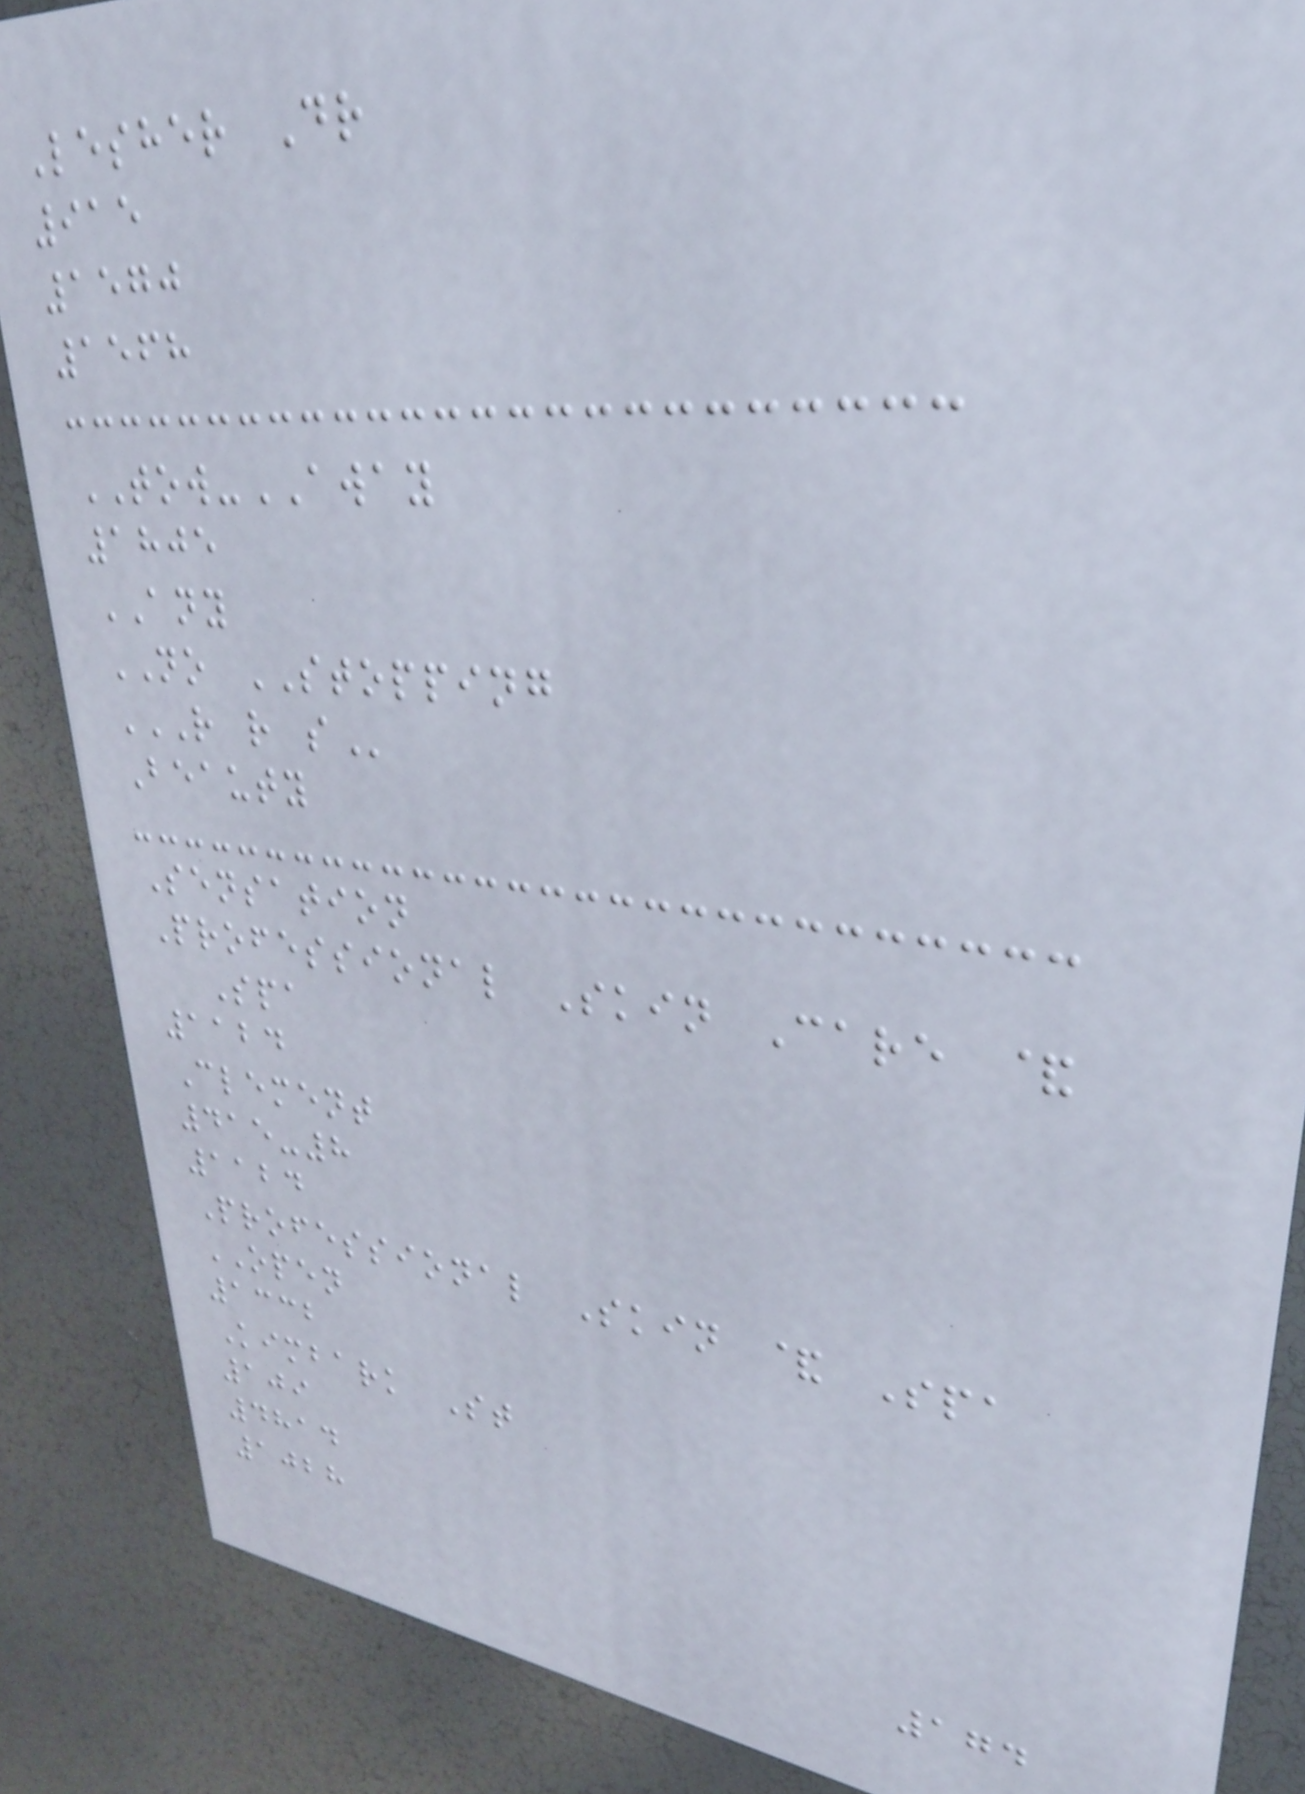Lesher Dr
915
1570
1568
TOW-AWAY
1805
ANY
NO STOPPING
R R S
Beauty
Sensation
Professional Skin Care &
Spa
1124
Clement
415-8
1124
Professional Skin & Spa
OPEN
1332
Kimbark St
109
4814
1028
174
